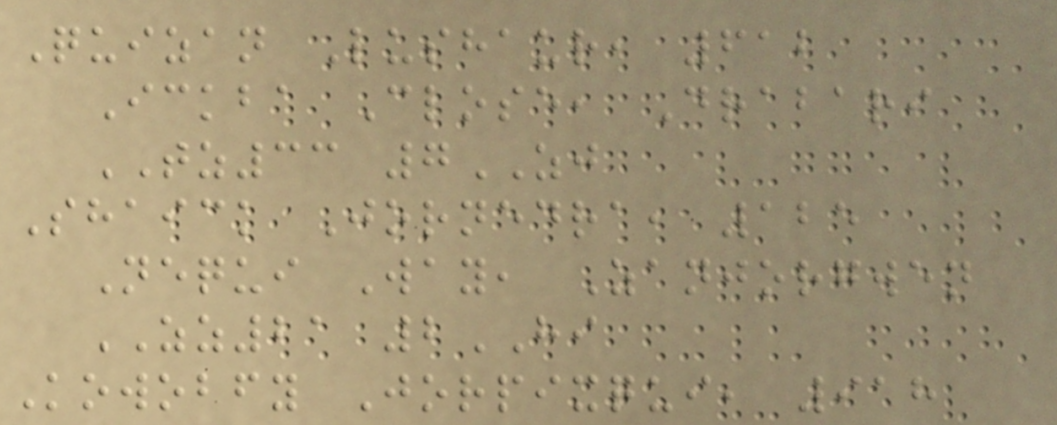Quizan Lushaur, 612
Ickba Close, Drabari
TZ33 7ZJ
Shaick Jornedra, 125
Nequi Way, Zanjorgwen
ZZ21 2HI
Kowobfy Jorpixqui, 918
